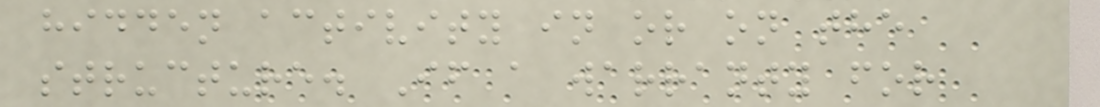hidden activity in or on the
structure. If a warranty for
